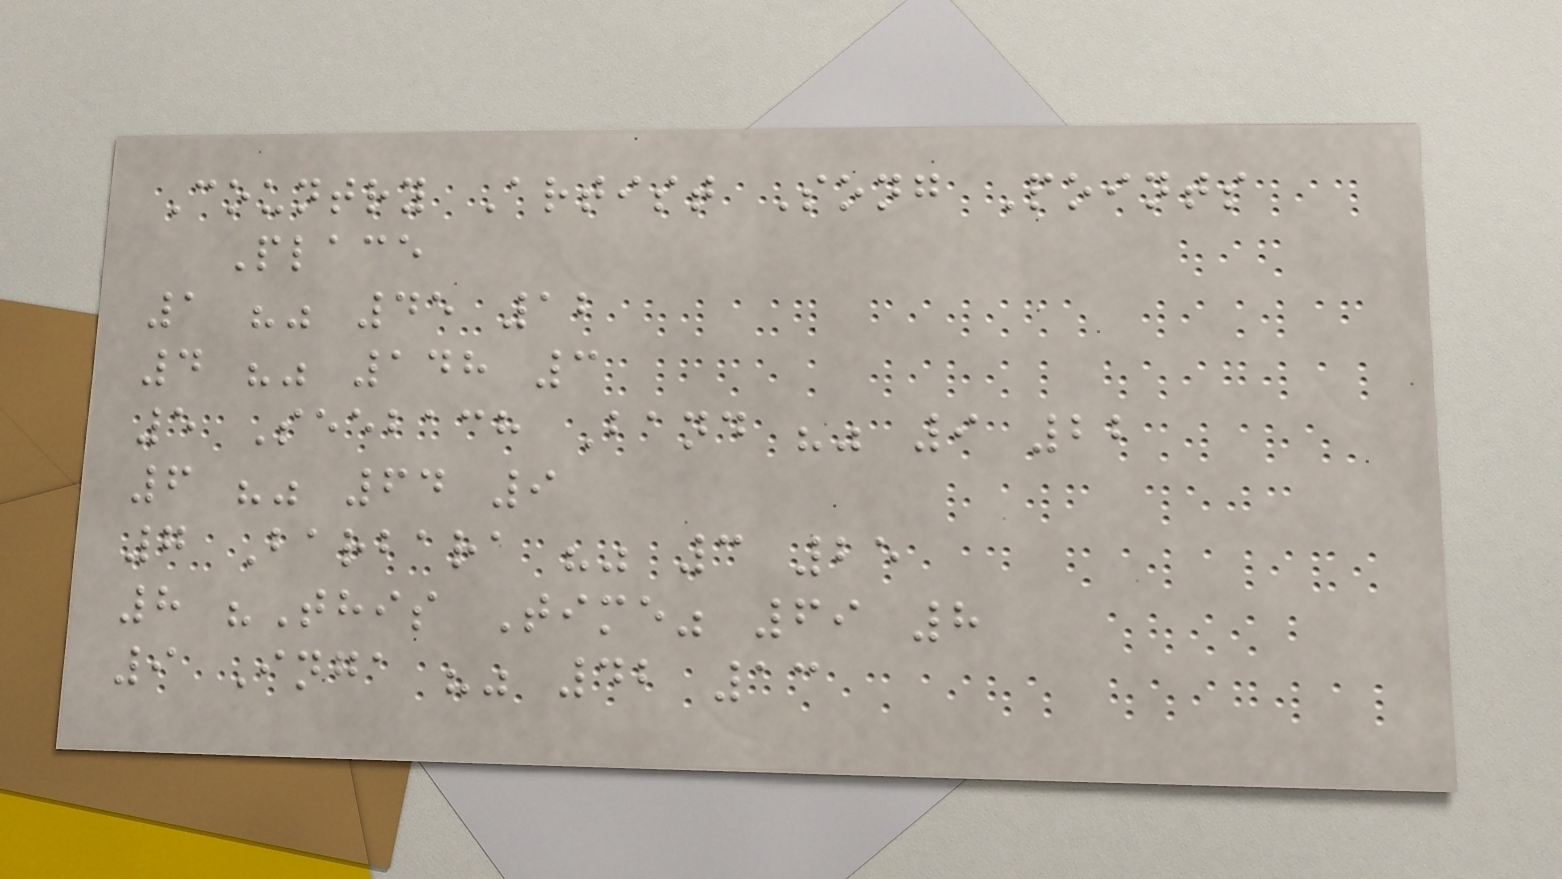Country Artist Song Points
Place
1 "" 45 12
4 "" 148 3
5 Seebach Band "" 9 22
6 "" 64 9
7 Barbara "" 3 25
8 "This Time" 69 8
9 Inga "" 42 13
